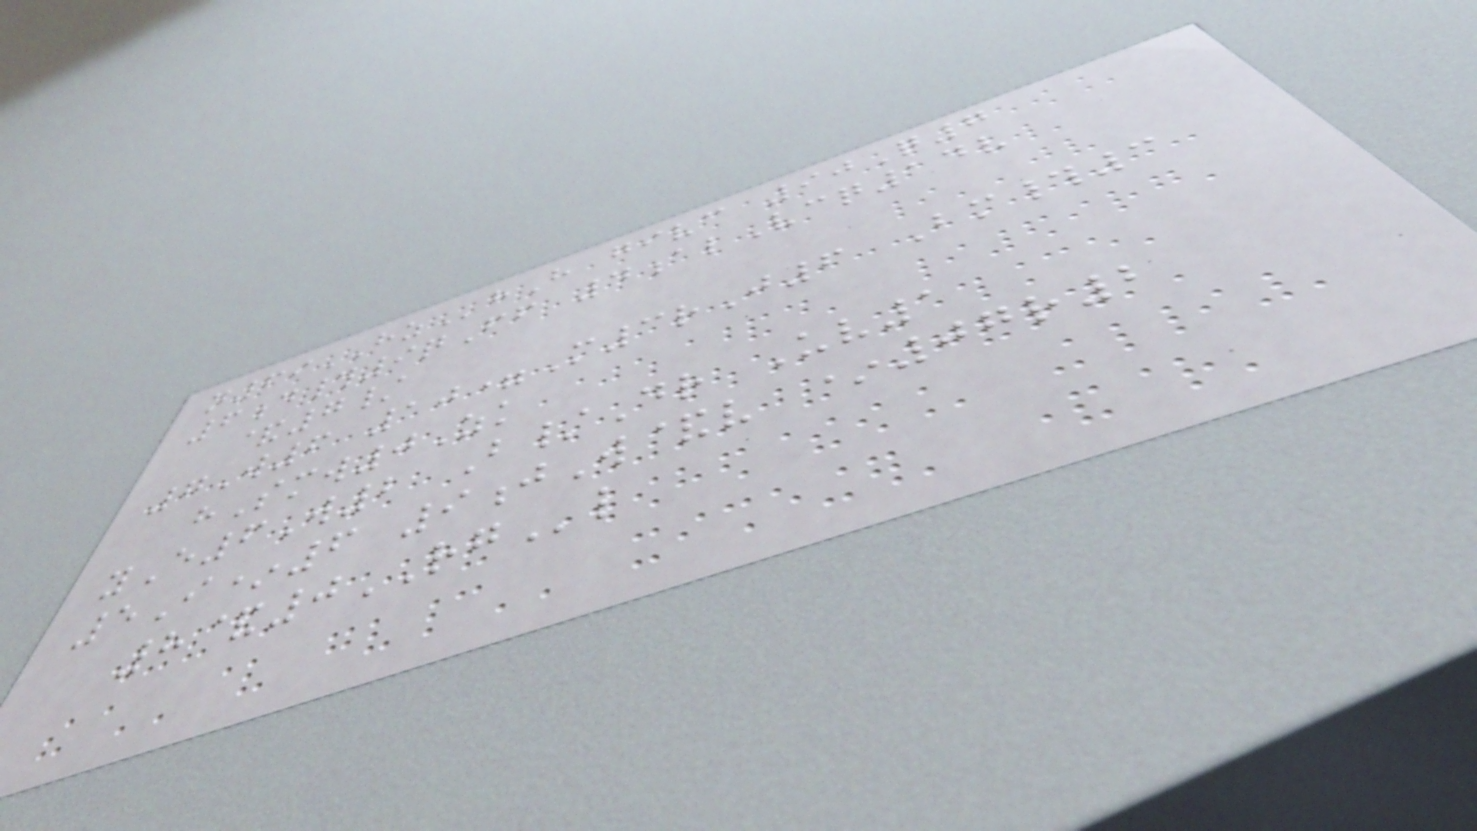n69HZhH givc 90Q7
6d#9qFf 4alVcq14v
&7/
7W6 10=M3rJ6 Bm#3
hSmw0Zk
yE6W2 B/Dr Uv1
5I*6 9jW&v *07r2
8&0RGl
